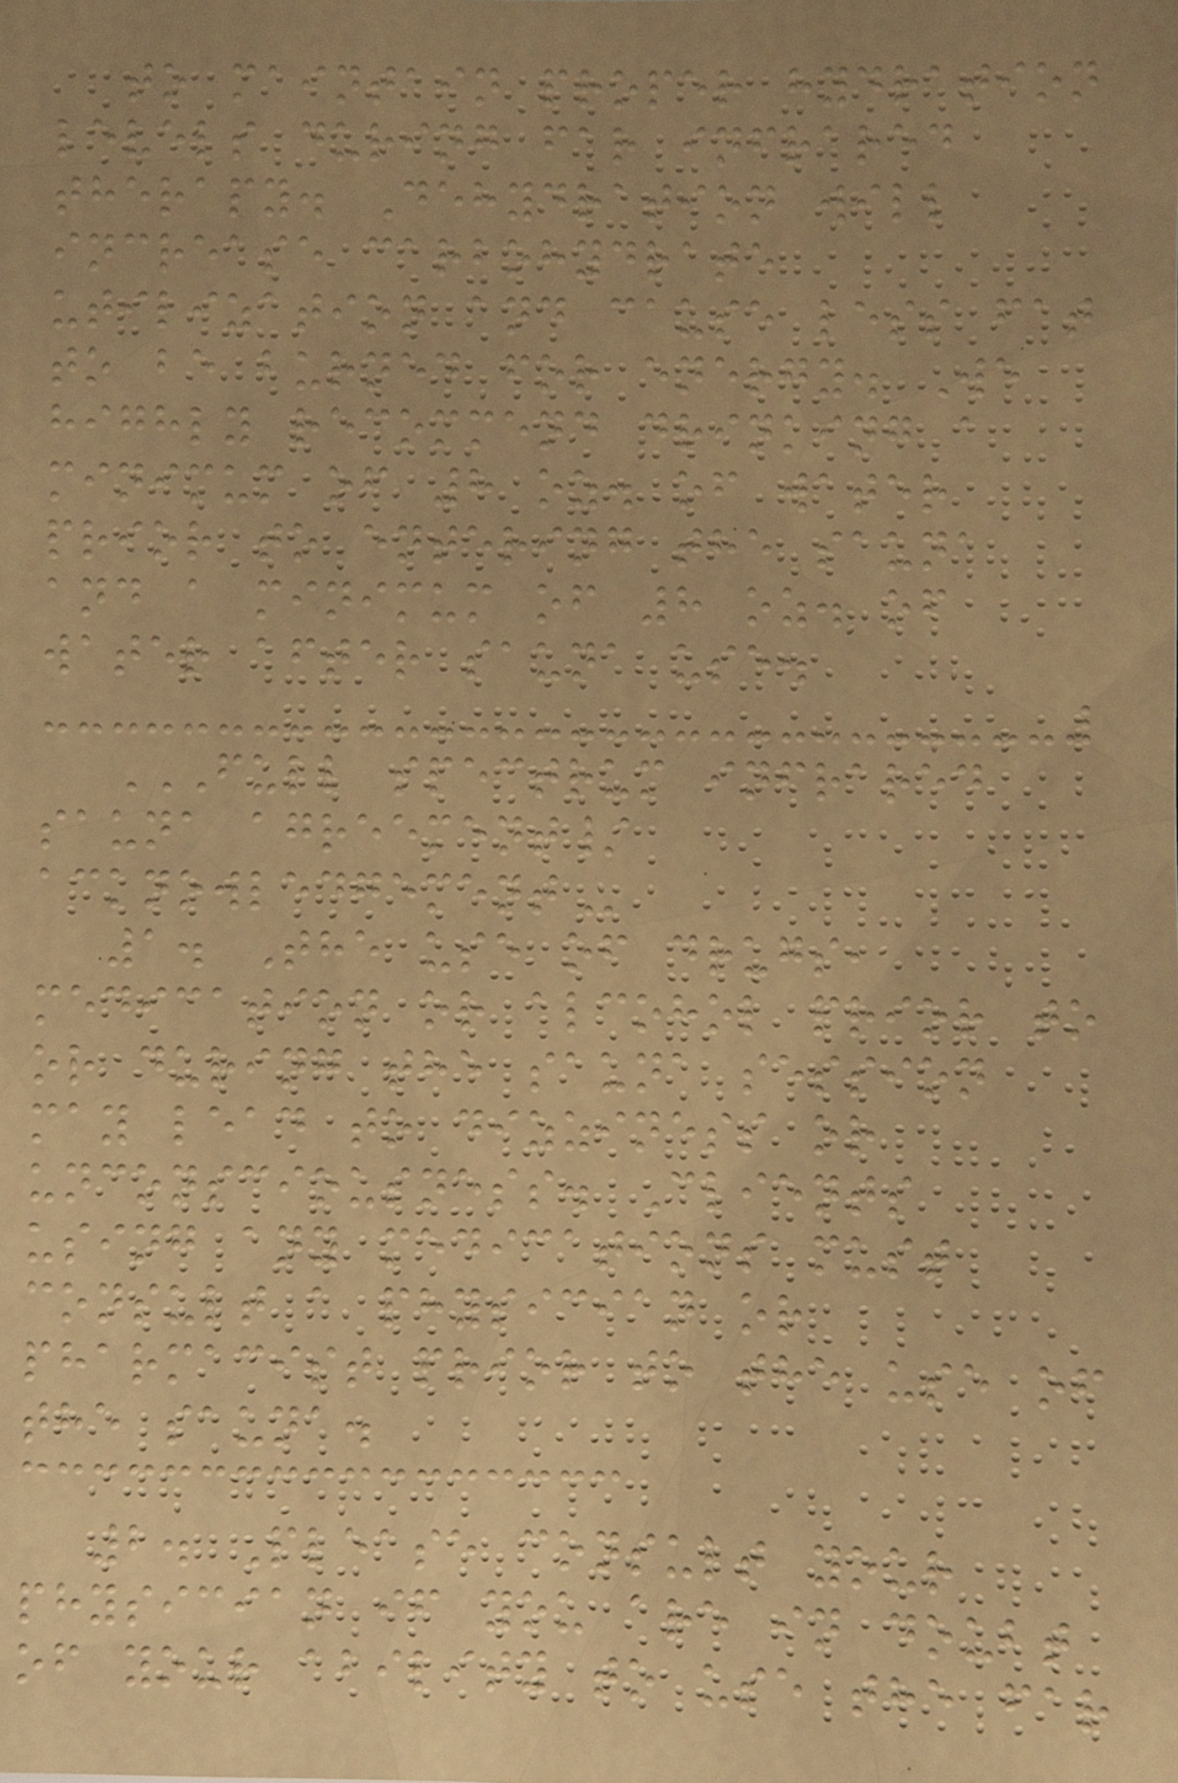to maintain proper hydration
levels during far infrared
therapy. Dehydration will
increase carbohydrate
utilization and cause less fat
to be burned for energy. We
highly recommend drinking a
minimum of 8 oz. of water
prior to entering the sauna
and a minimum of 8 oz. of
water after sauna use.
FULL SPECTRUM INFRARED
SAUNA AGREEMENT/
ACKNOWLEDGEMENT
1. The use of drugs,
medication or alcohol prior to
or during the sauna session
may lead to dizziness or
unconsciousness. Clients
using any medications must
consult a physician or
pharmacist prior to the use of
the sauna.
2. Please consult your
physician if you are in doubt
of your ability to use the far
